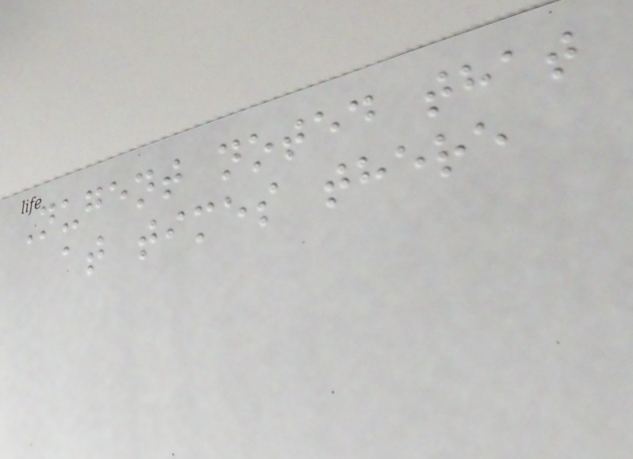Nugent noted that
at times there
